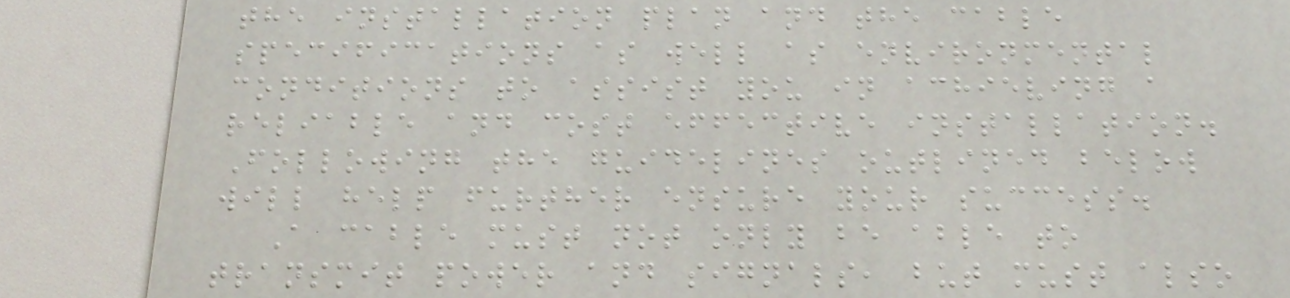the installation plan and the cable
specifications as well as environmental
conditions to assist you in achieving a
reliable and cost effective installation.
Following the guidelines outlined below
will help further ensure your success.
A cable must not only be able to
transmit power and signals, but must also
